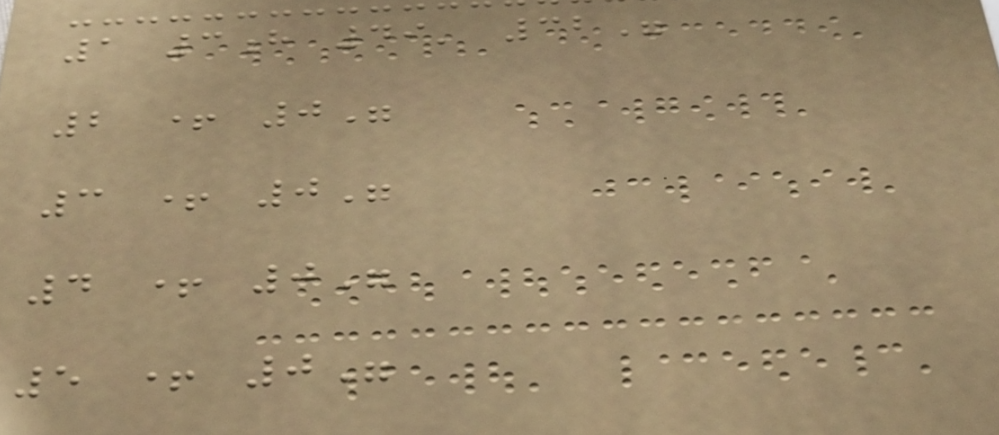1 3h 49' 32"
2 + 0"
3 + 0"
4 + 0"
5 + 0"
